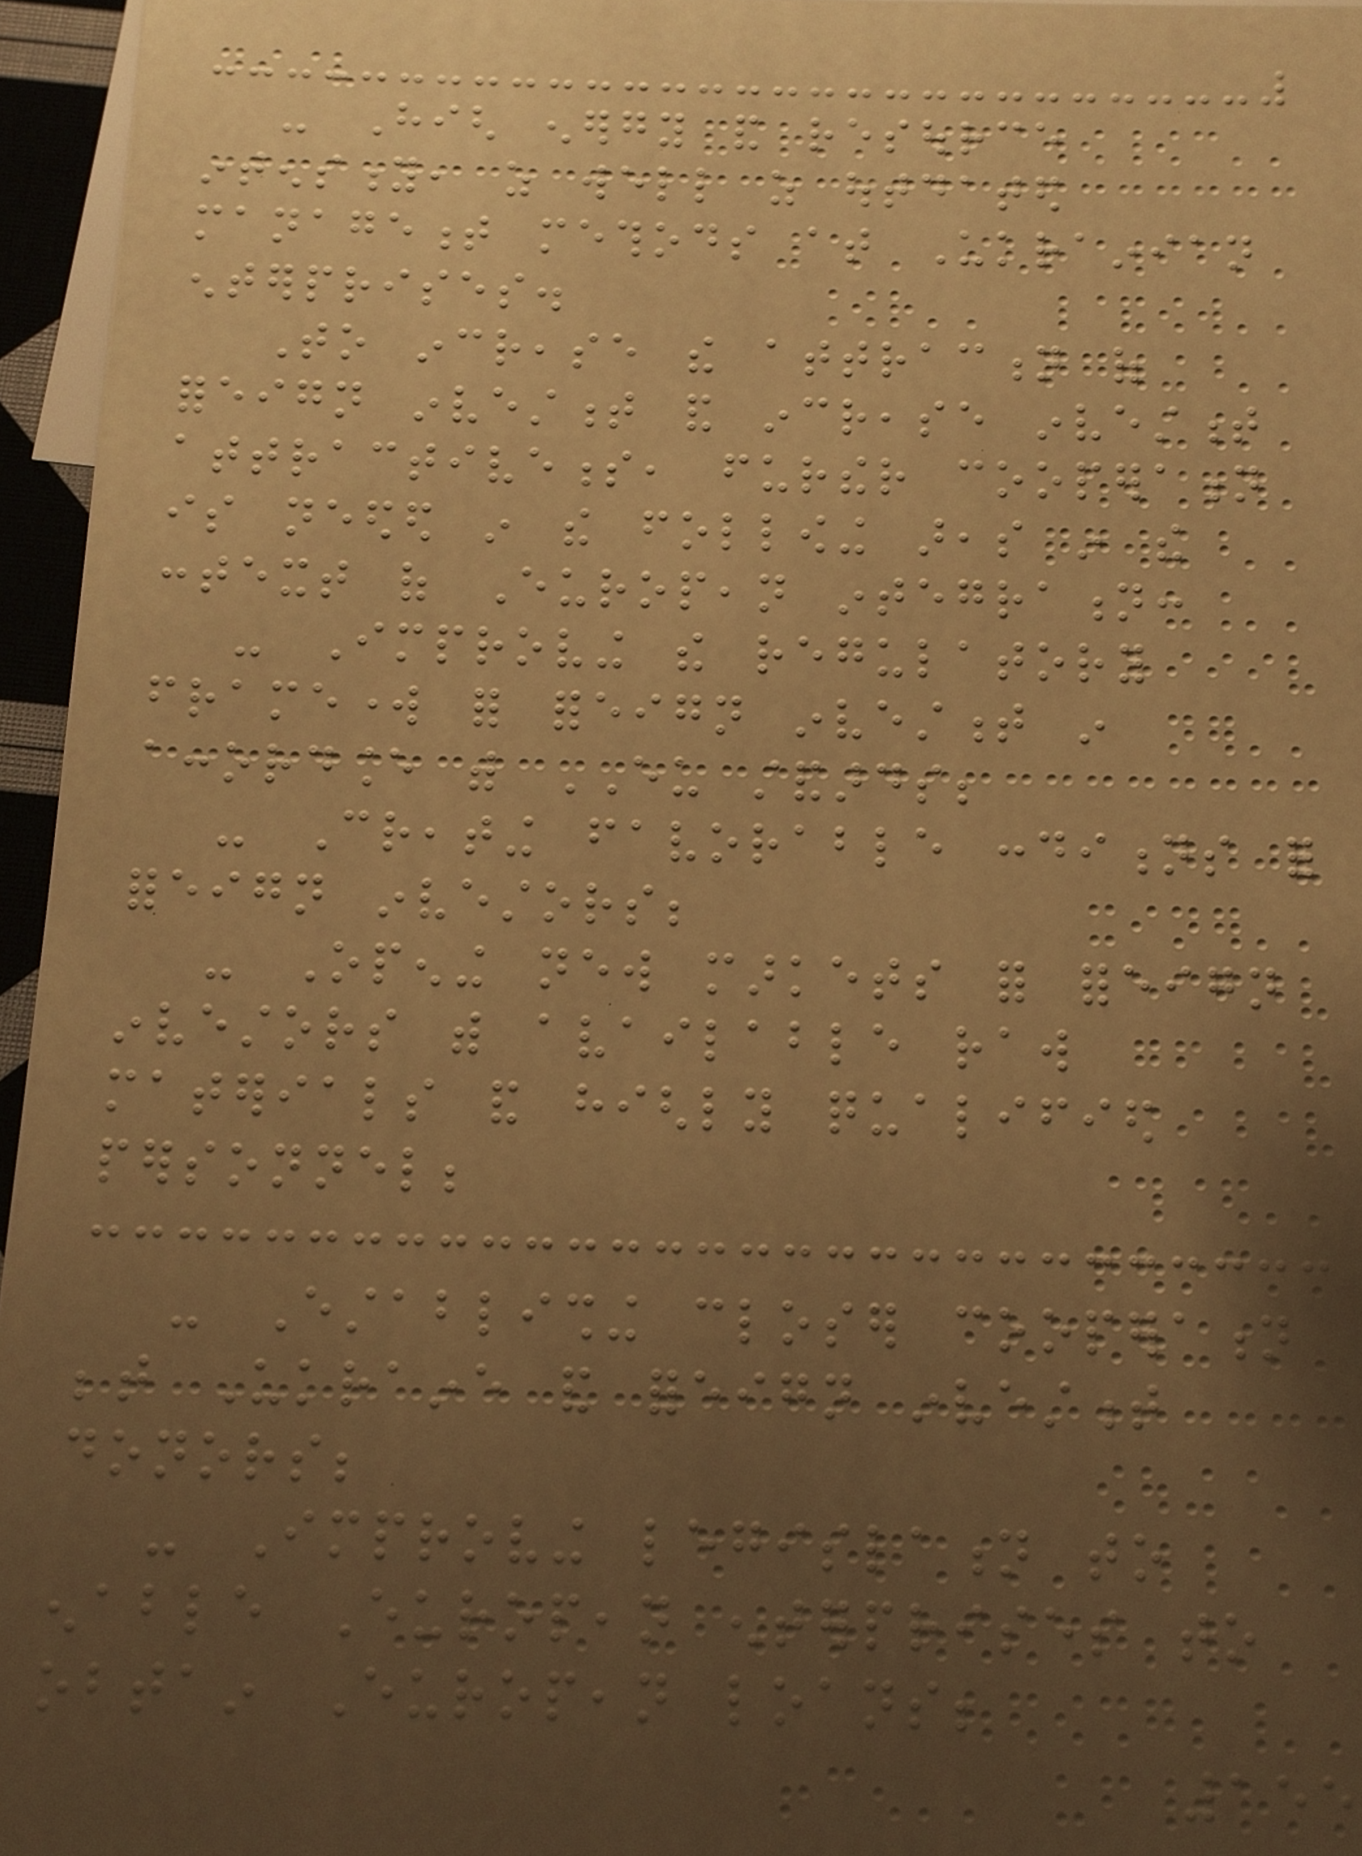- High energy and resource
intensity, as well as outdated
management methods at Ukrainian
enterprises.
To increase the attraction of
foreign investment and increase investment
attractiveness, further cooperation
is needed in the following areas in the
context of European integration:
- Improving the regulatory
framework for foreign investment in
accordance with EU standards;
- Creating favorable conditions for
foreign investors;
- Opening new markets for foreign
investors with available raw
materials and highly qualified
personnel;
- Establishing closer cooperation
between Ukraine and foreign investment
donors;
- Improving legislation to
enable European enterprises to
obtain European loans;
155
